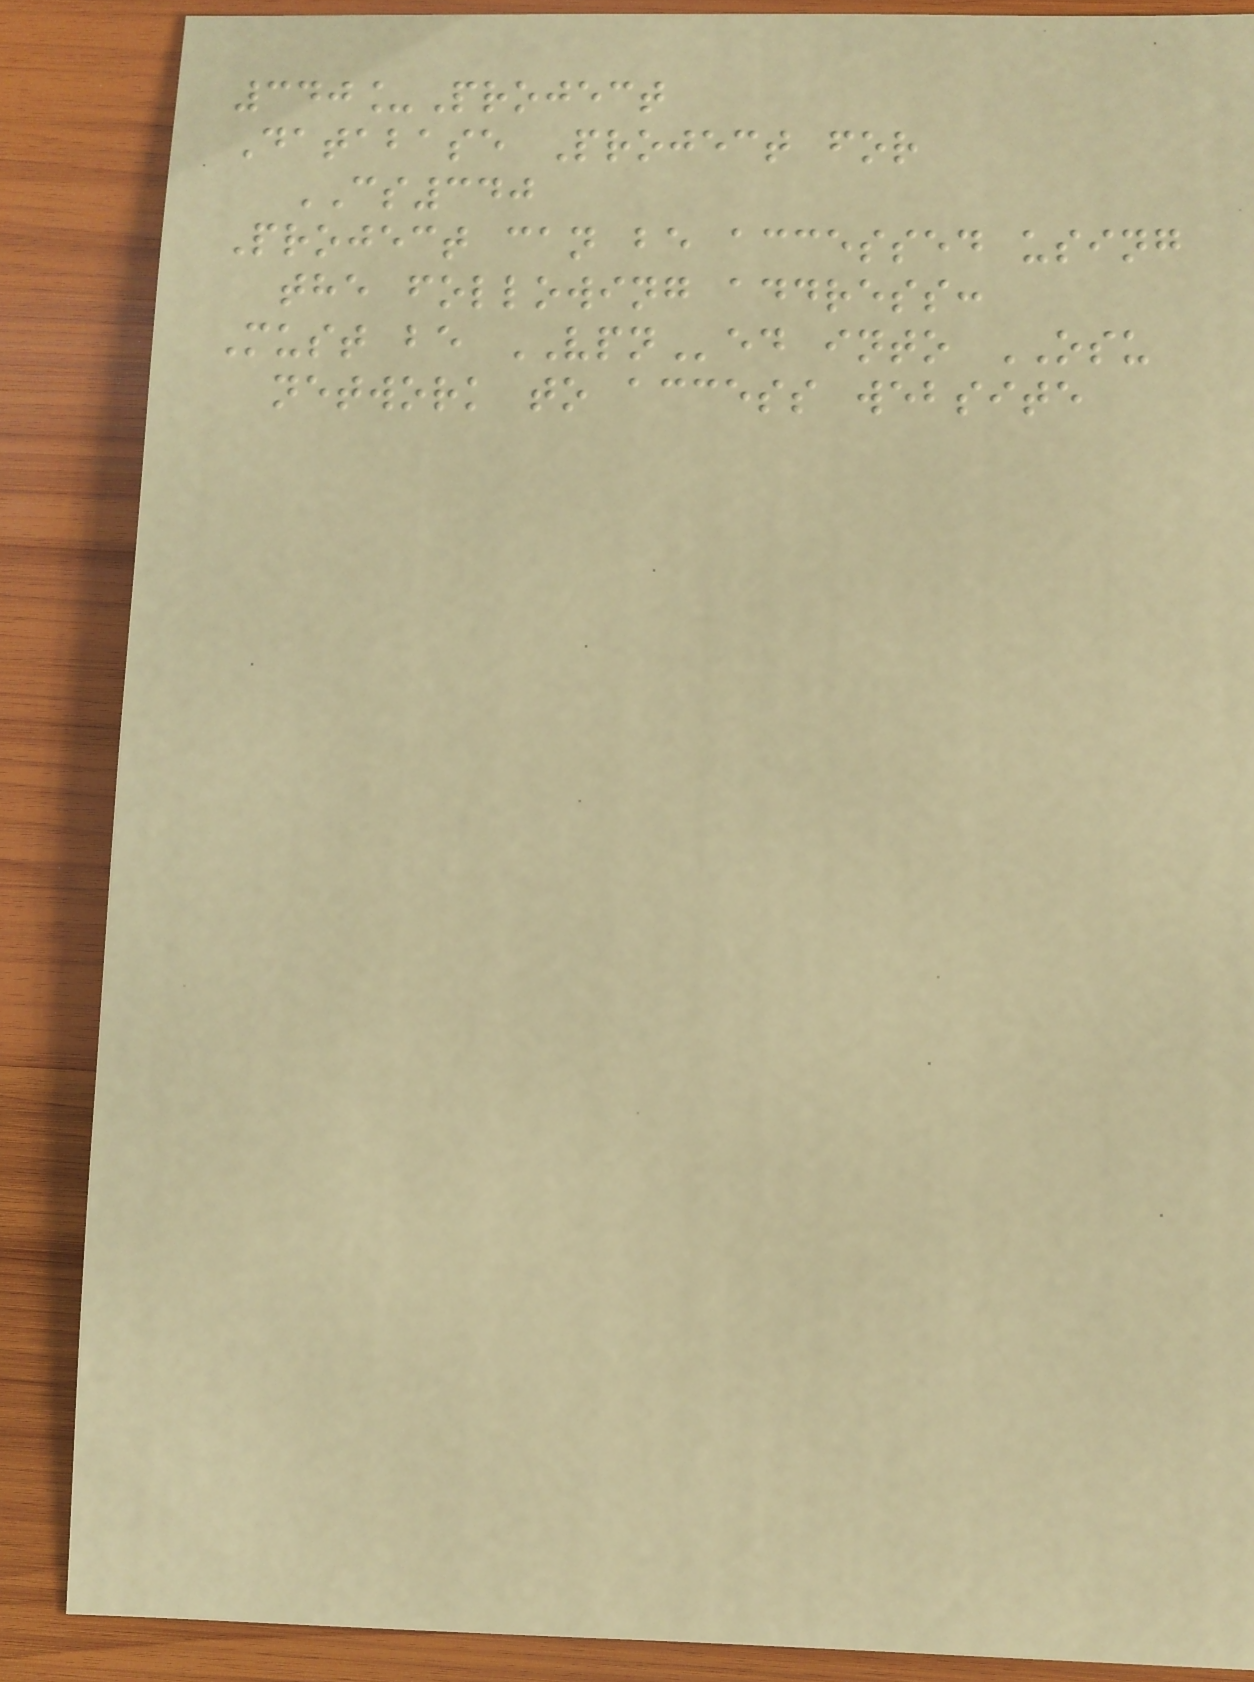340_Project
Database Project for
CS340
Project can be accessed using
the following address:
Must be VPNed into OSU
network to access website
